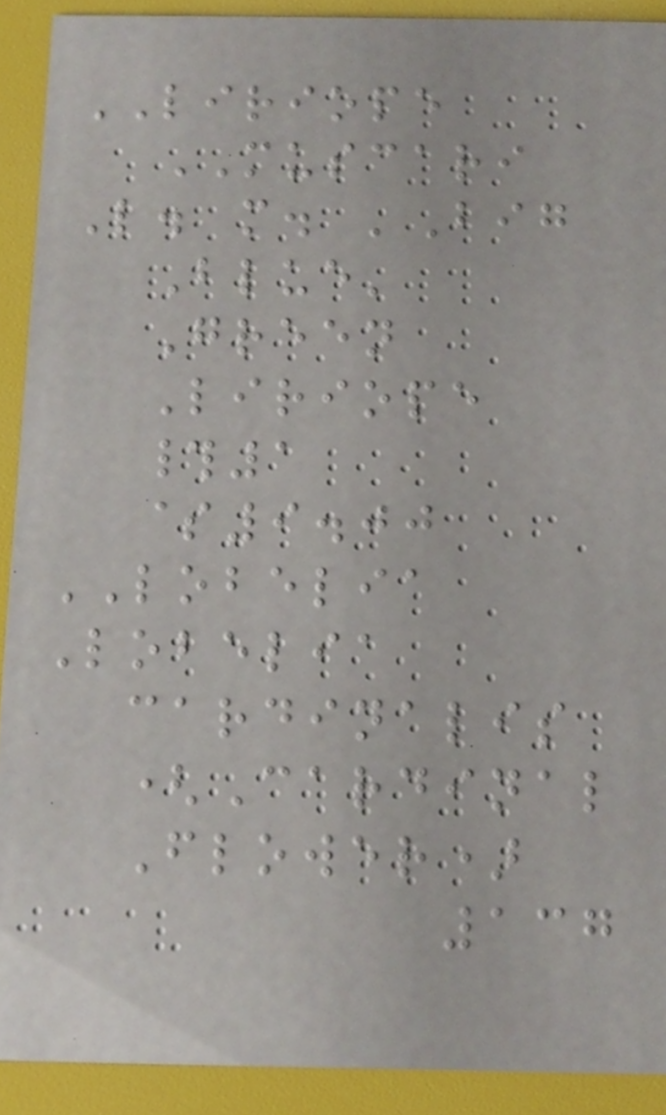LIRIOPE
MUSCARI
L. m. 'Big
Blue'
Green
Liriope
#1
$9.00
LOBELIA
Lobelia
cardinalis
(Cardinal
Flower)
137
